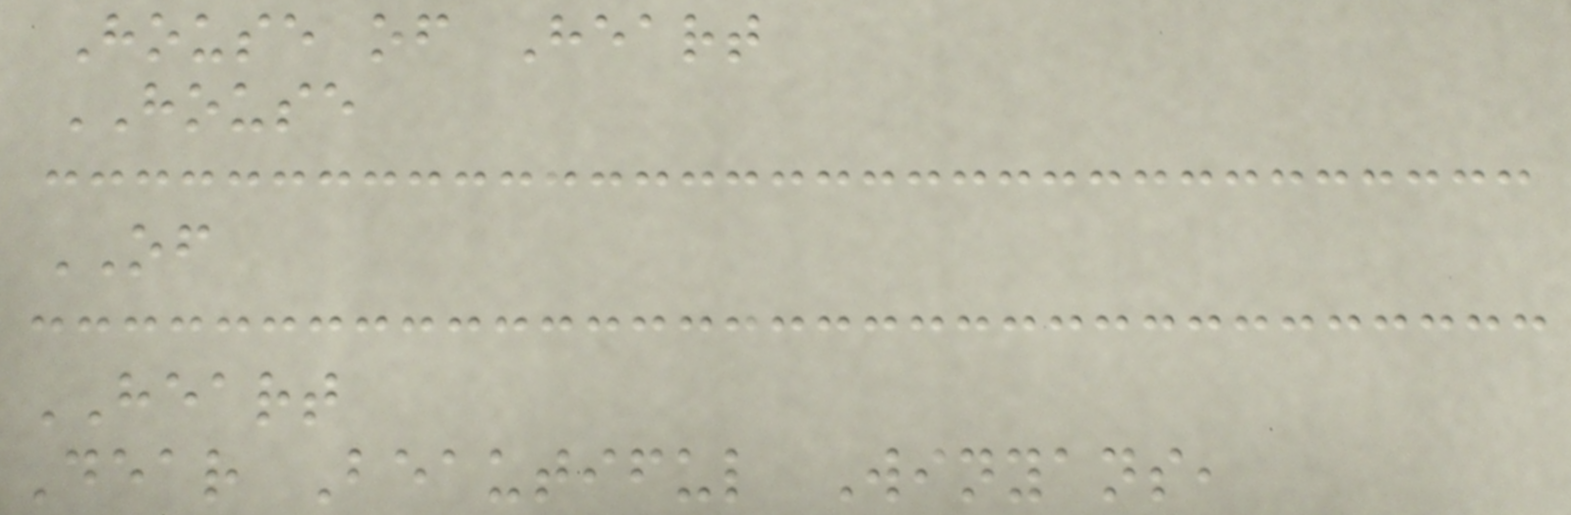House of Heart
HOUSE
OF
HEART
Dear Beautiful Winyans,
